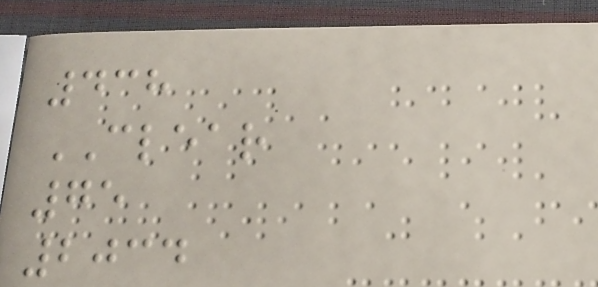438
CLEAR
75
2034
